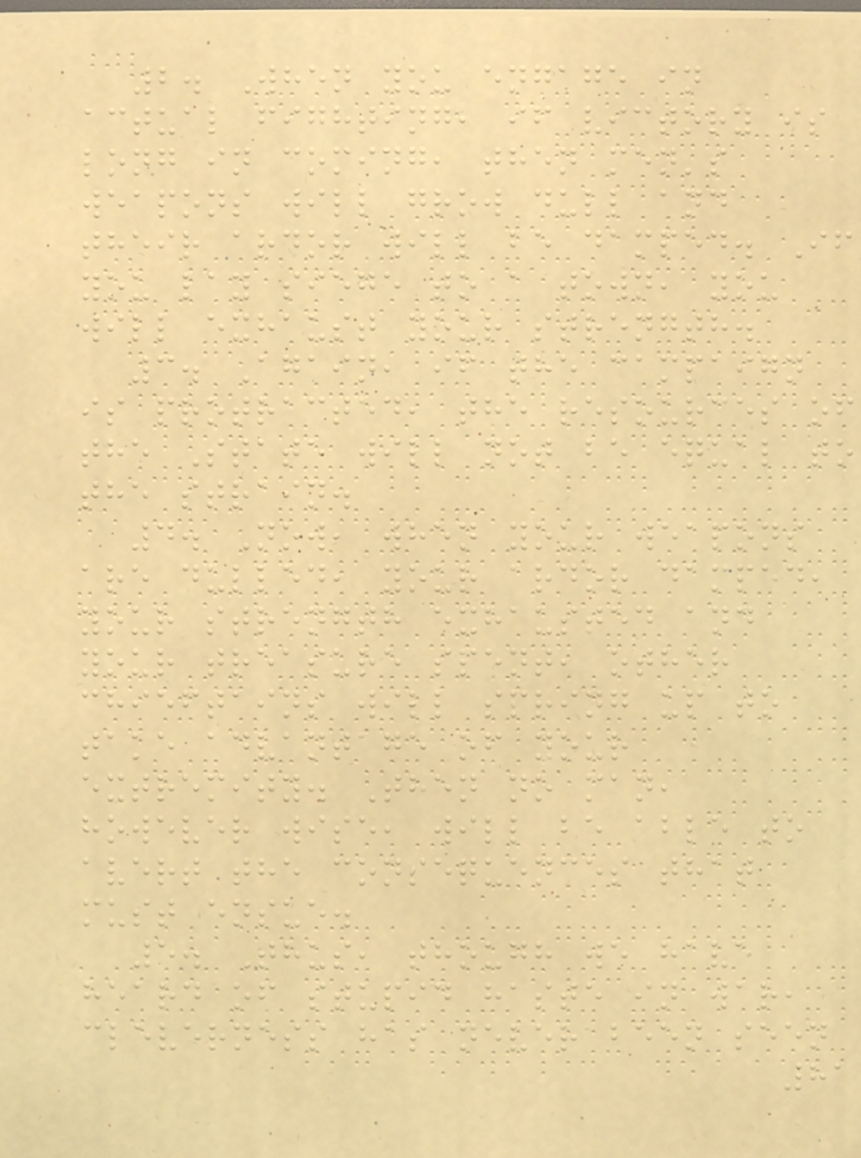2. When you engage in
actual fighting, if victory is
long in coming, then men's
weapons will grow dull and
their ardor will be damped. If
you lay siege to a town, you
will exhaust your strength.
3. Again, if the campaign
is protracted, the resources of
the State will not be equal to
the strain.
4. Now, when your weapons
are dulled, your ardor damped,
your strength exhausted and
your treasure spent, other
chieftains will spring up to
take advantage of your
extremity. Then no man,
however wise, will be able to
avert the consequences that
must ensue.
5. Thus, though we have
heard of stupid haste in war,
cleverness has never been seen
81
